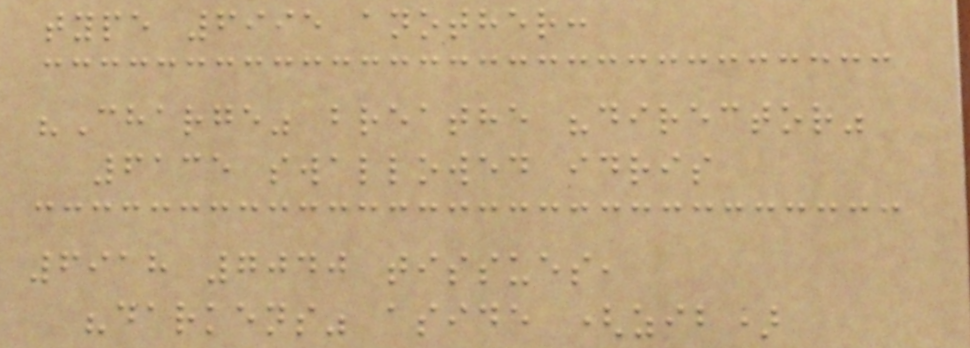type 6995 another:
"Charge" breathe "director"
6135 swallowed idris
6918 7040 tissues,
"darkens" aside (zib)
